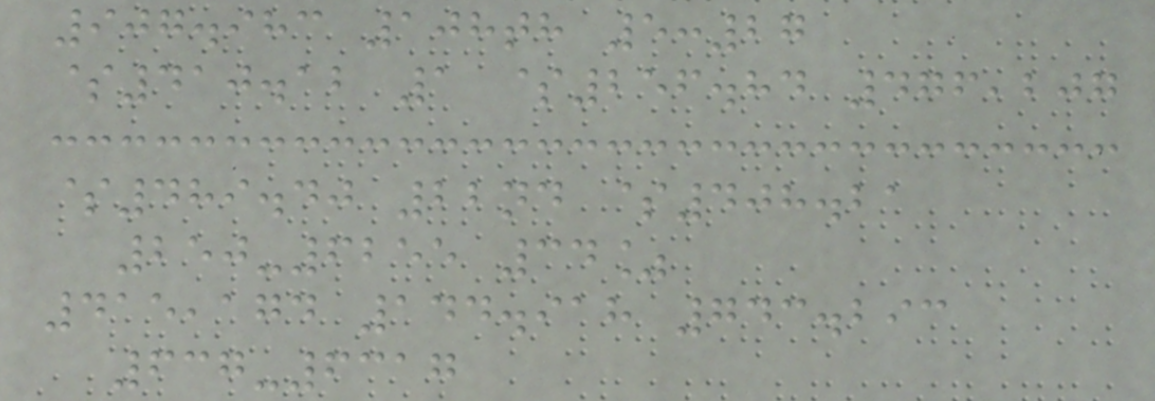907.983 108th 5:27
$410.12 1 $256.84 476,207
$489.40 22nd $408.21
250-6255 34%
415,174 144.918 743.293
637-6317
